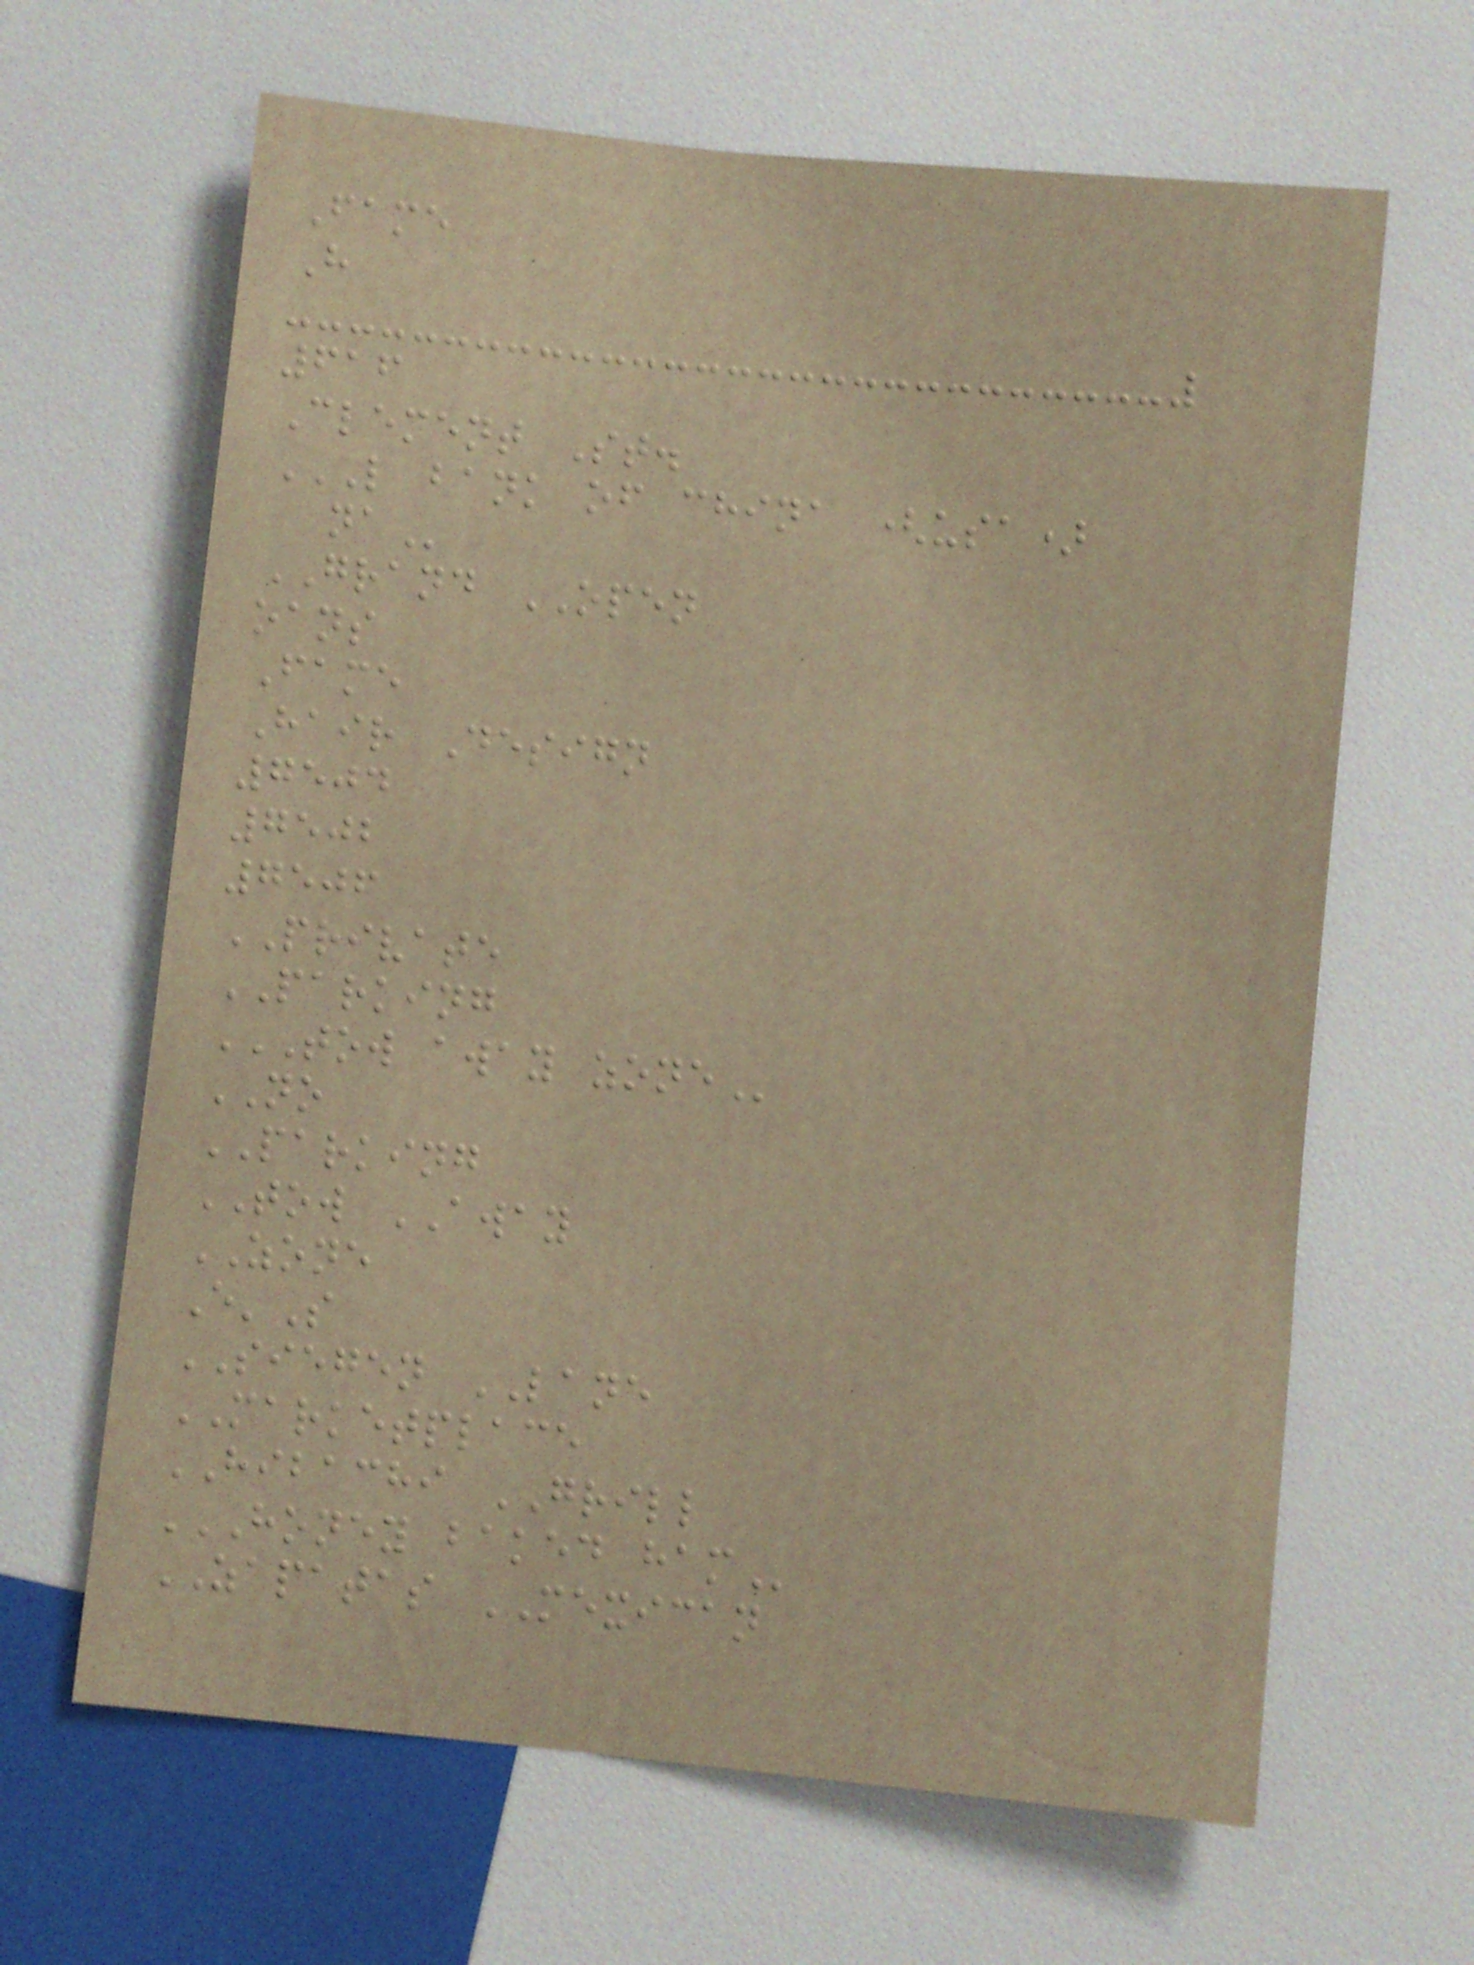Fame
H
616
Clement St.
L BANK OF CHINA (USA)
NA
GRAND OPEN
oans
Fame
Hair Design
7504
7502
7506
PRIVATE
PARKING
TOW AWAY ZONE
NO
PARKING
TOW AWAY
ZONE
E'S
SIEGEN LANE
MARKETPLACE
HIBACHI GRILL
HONEY BAKED HAM
ZAPATAS MEXICAN
